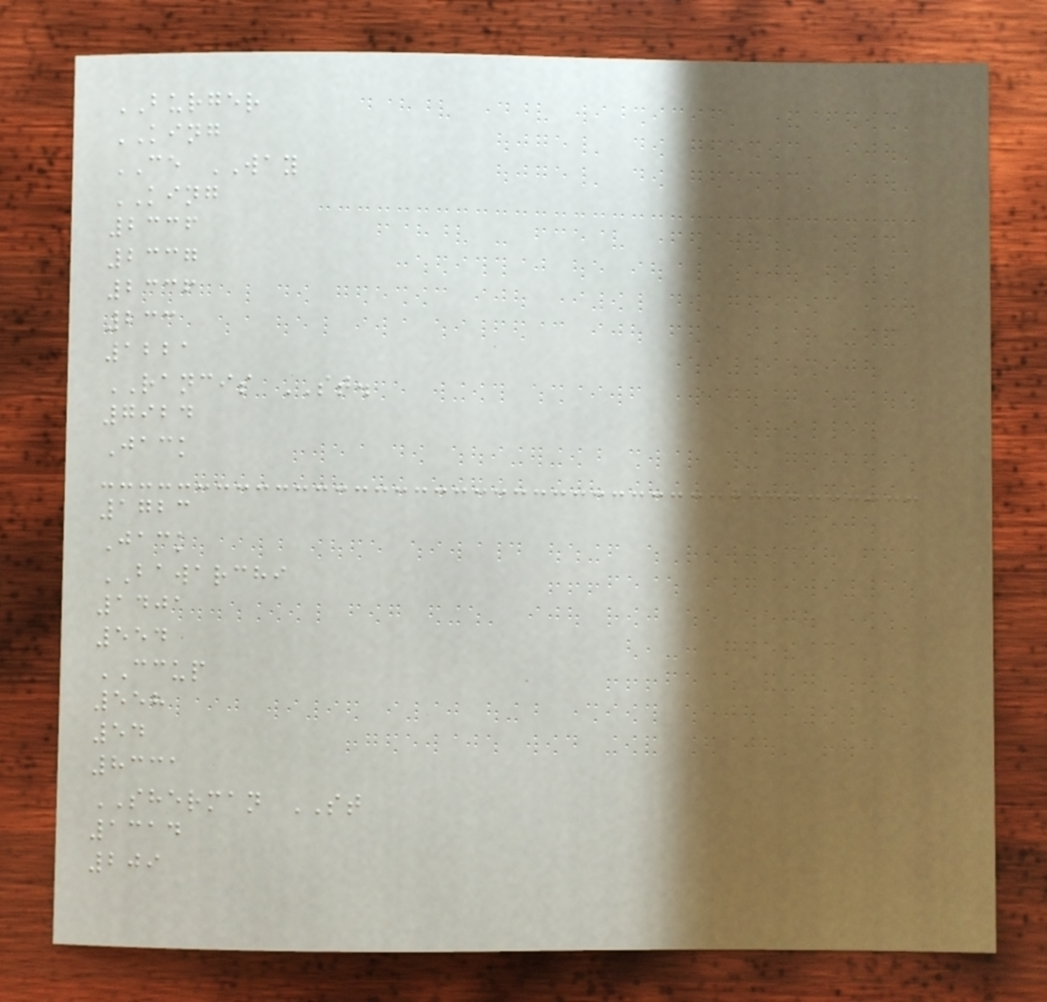BURGER
KING
CE WAY
KING
2336
2337
2336
233
1221
RANCIS ST.
7924
Jack
1723
Jack
BAWARCHI
1401
554
CCUP
558
54
8331
SHERMAN ST
1314
209
